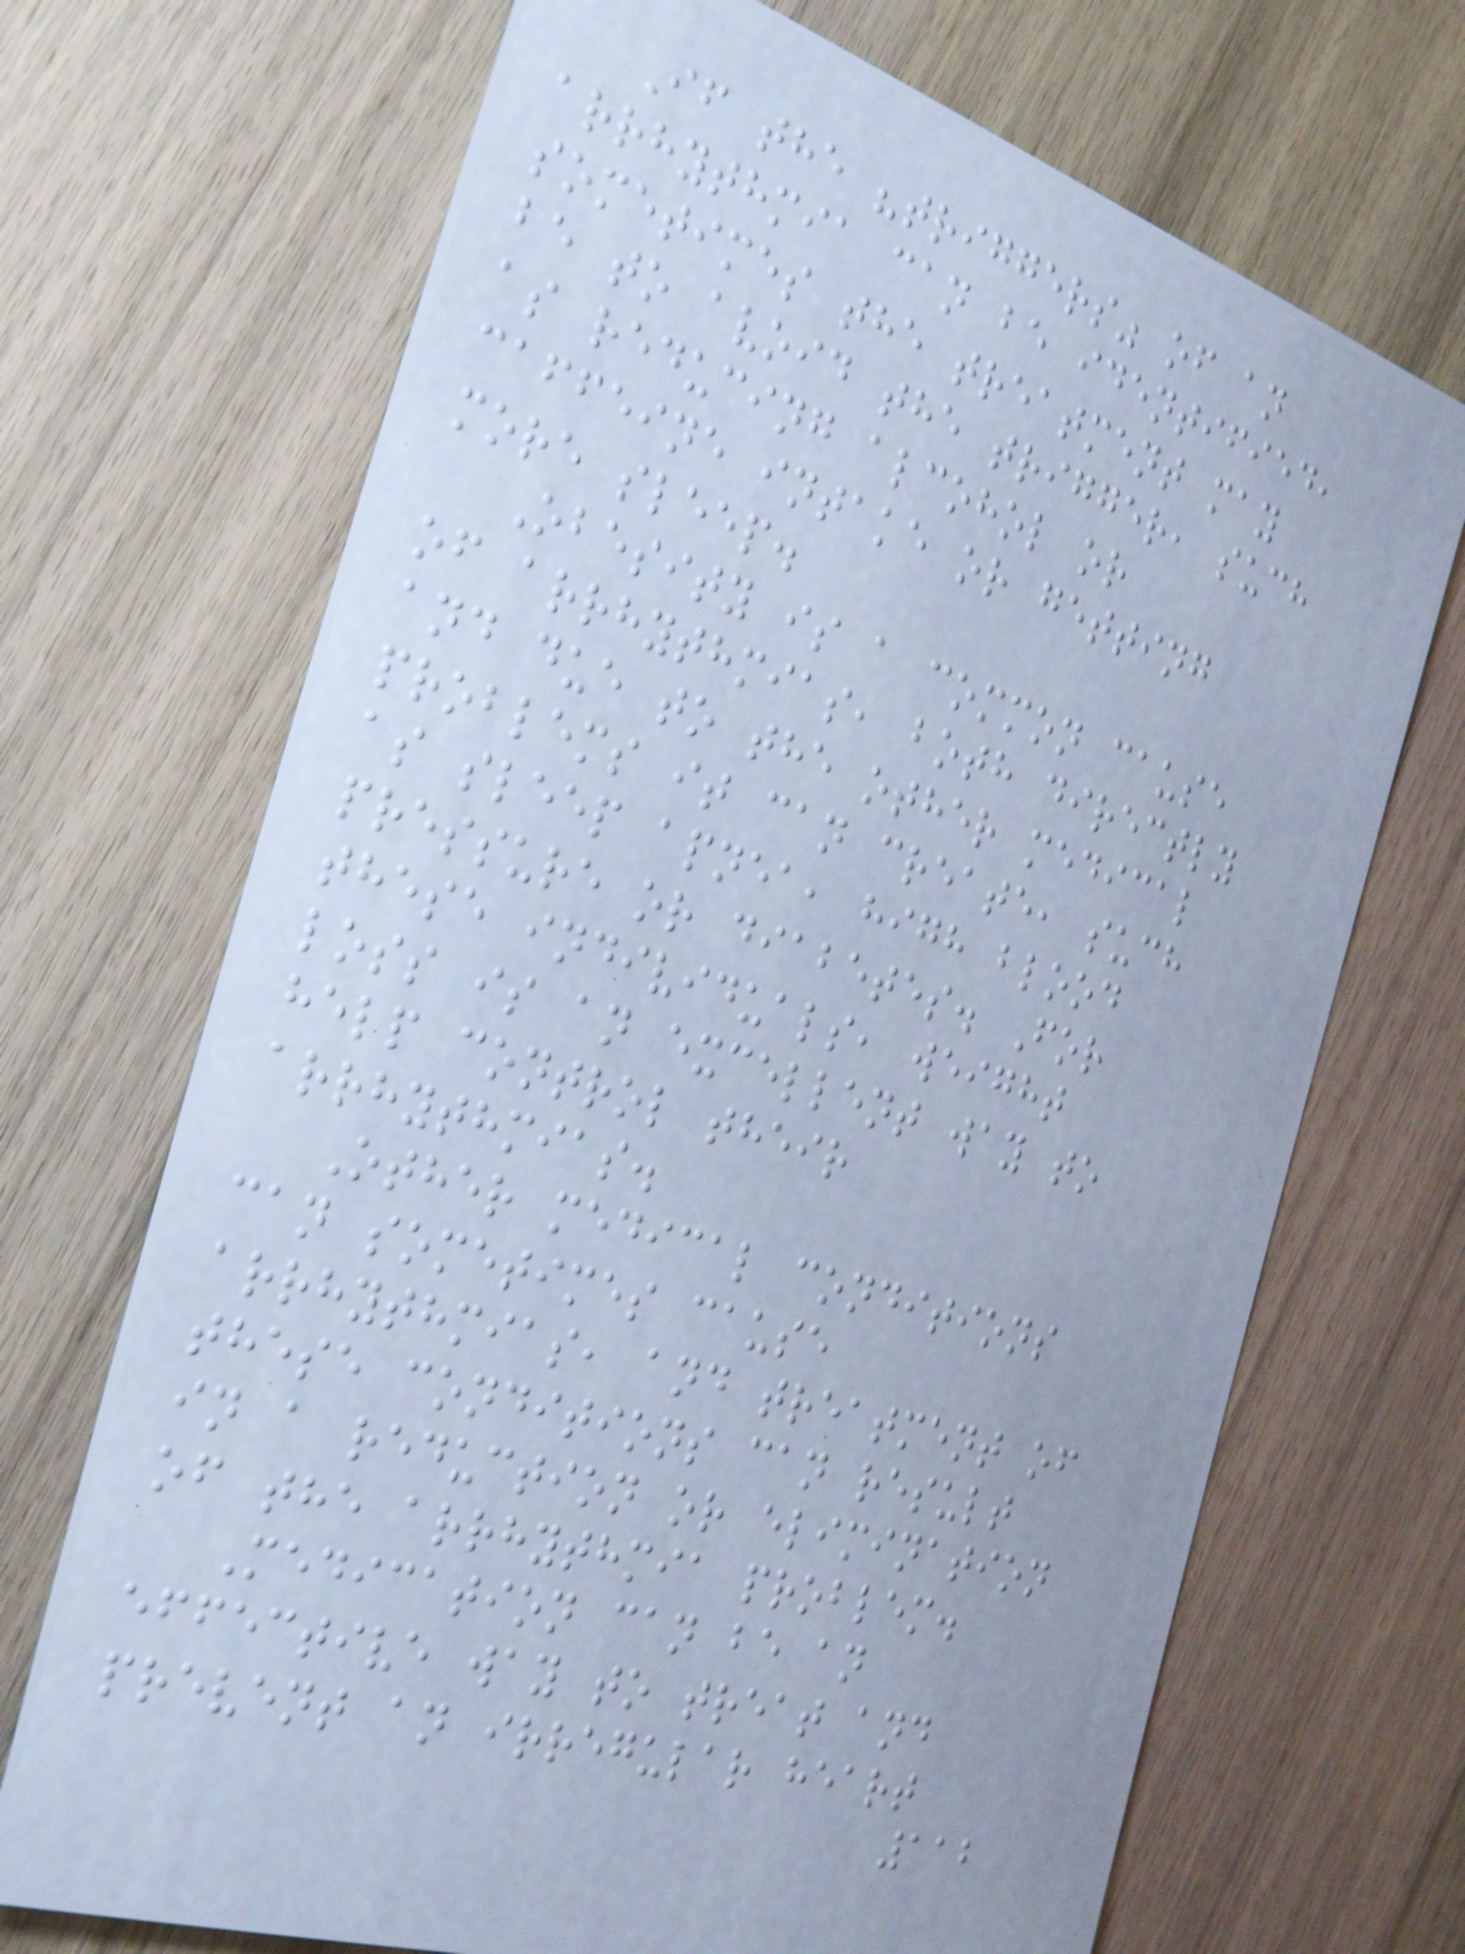If the "triggers" of an
arrhythmia can be identified,
sometimes the treatment may
be to avoid the trigger, such
as reducing alcohol or
caffeine intake or getting
more sleep.
Obesity is a common cause
of arrhythmias, both directly
and due to the other medical
problems it can create, such
as sleep apnea, high blood
pressure or diabetes. For
these individuals, weight
loss is an excellent way to
help control their
arrhythmias.
Other medical conditions
can sometimes cause
arrhythmias, and treatment of
these conditions can result
in a reduction or elimination
of the arrhythmia problem.
Medication can be an
effective way to treat and
prevent an irregular heart
112
